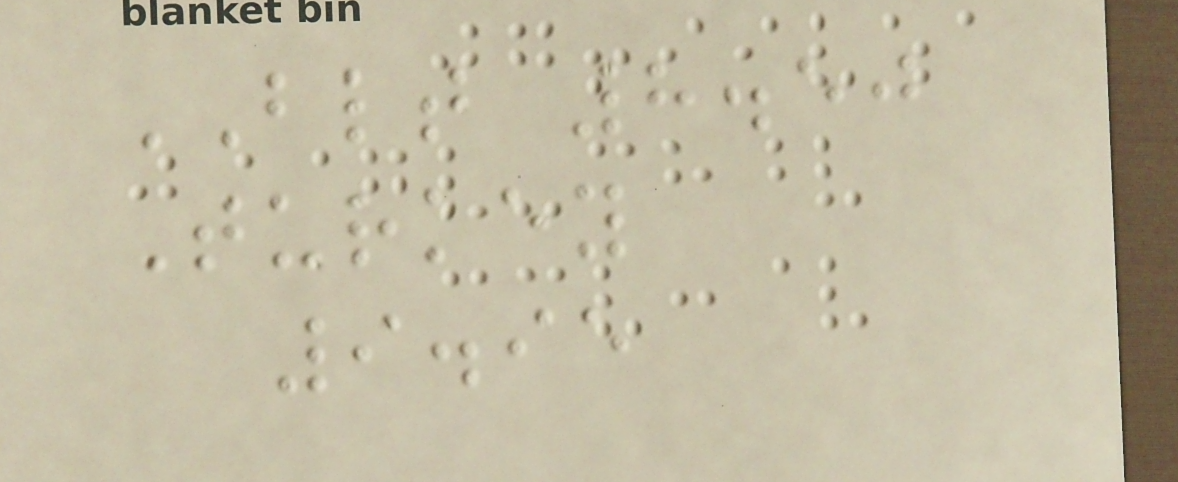BLT 8.50
Turkey
9.95
